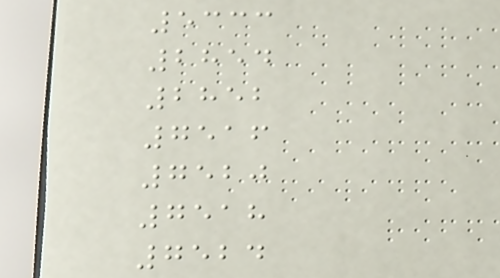5333
2854
2852
7516
7520
7518
7524
